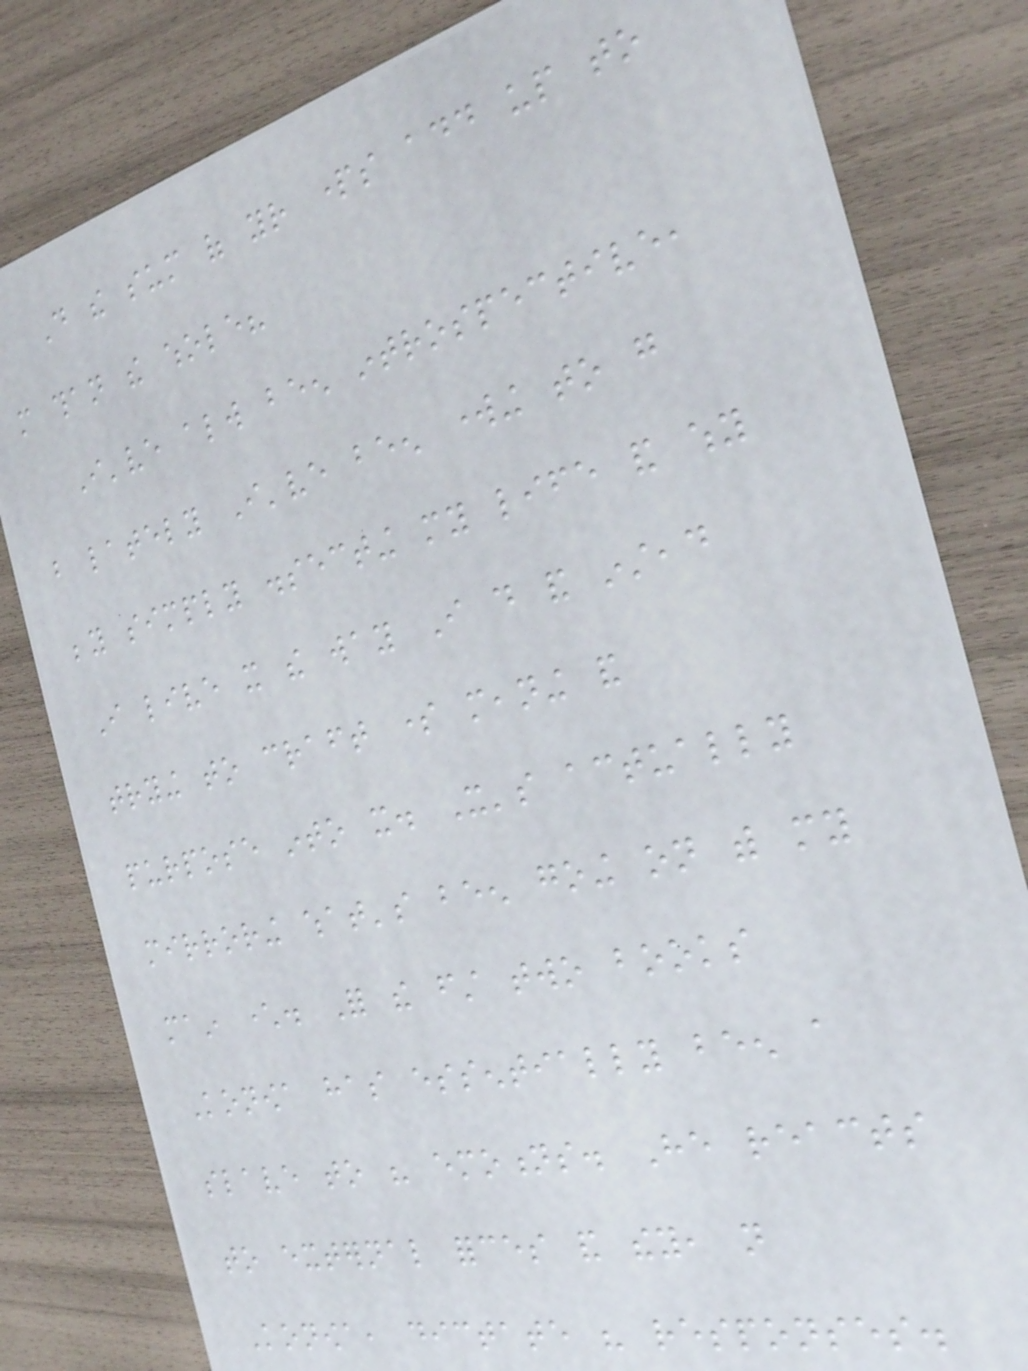Do the sum of your parts add up to
more than the whole?
I've always been introspective,
but lately I've been working to go
beyond simply dissecting my life and why
I live it the way I do and instead
trying to craft some meaning and
purpose into it. It's actually
mirroring what's been going on with my
main character. For the first two books
Konowa has essentially been a
slave to his emotions. He reacts
to external forces and they, not
Konowa, dictate his responses.
